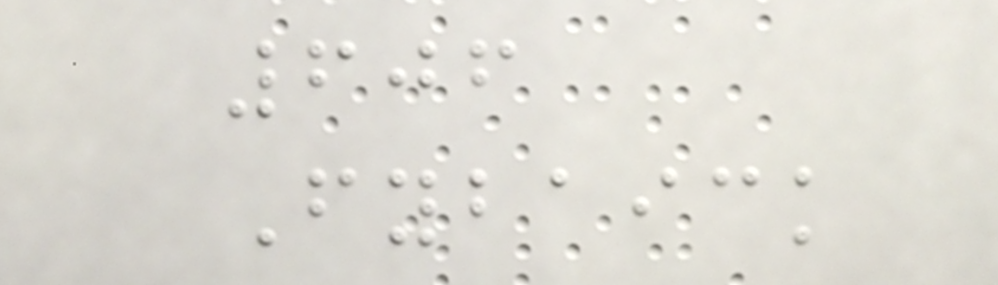606
Fybaick
